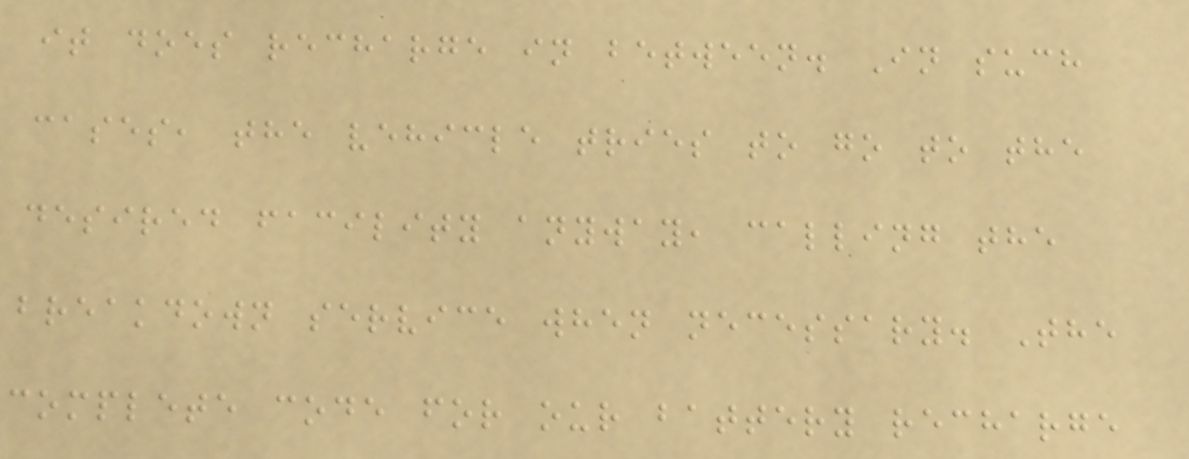it does recharge in between. In such
cases, the vehicle tries to go to the
desired facility anyway, calling the
breakdown service when necessary. The
complete code for our battery recharge
